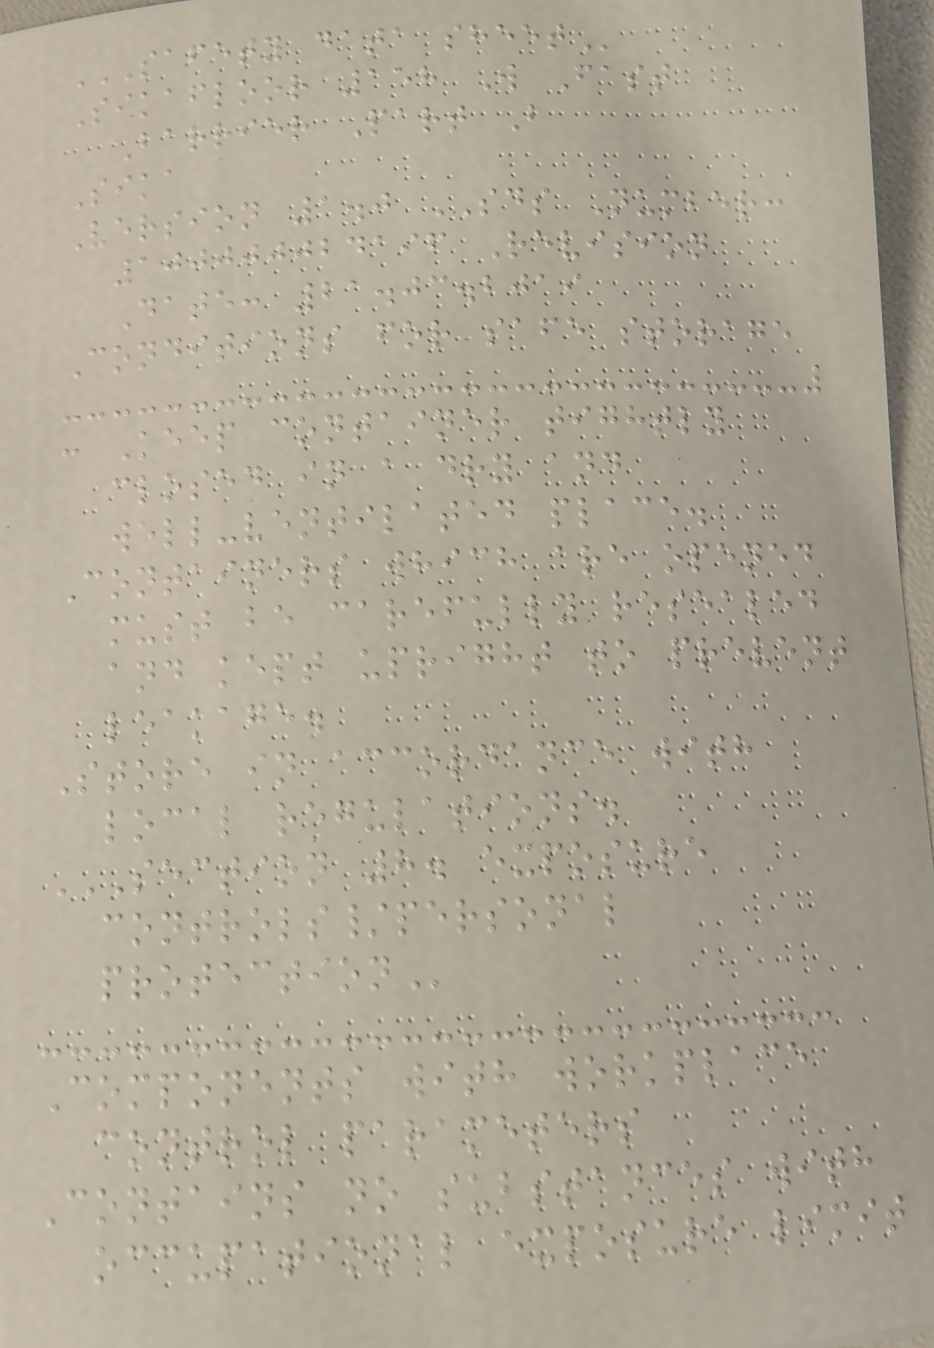SAFETY DATA SHEET
Sikafloor 158 W Fast
Barrier Part B
Sika
Version 1.0 SDS Number:
100000024196 Revision
Date: 21.03.2019
Conditions for safe storage
: Keep container tightly
closed in a dry and
well-ventilated place.
Containers which are opened
must be carefully resealed
and kept upright to prevent
leakage.
Store in accordance with
local regulations.
SECTION 8. EXPOSURE
CONTROLS/PERSONAL
PROTECTION
Components with workplace
control parameters
Contains no substances with
occupational exposure limit
